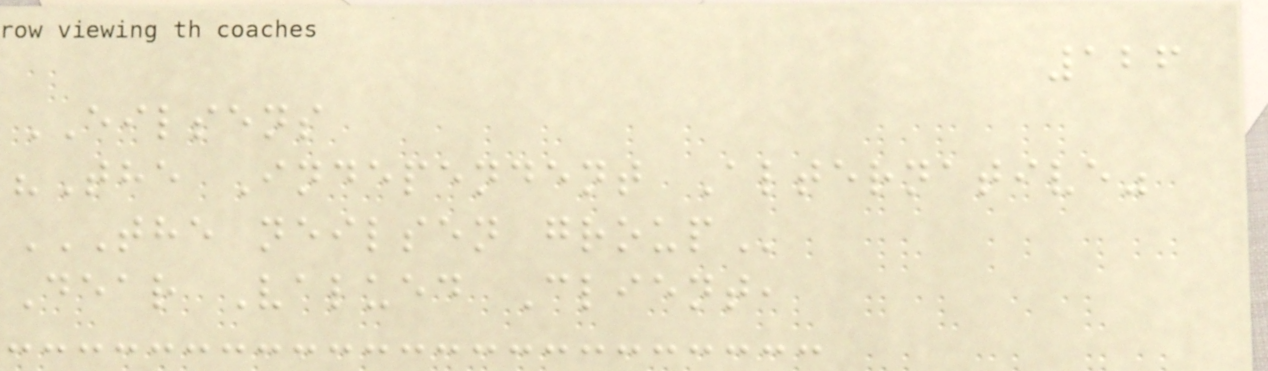126
EILSENS
"The Independent Alternative"
THE NEILSEN GROUP
Dear Valued Client,
